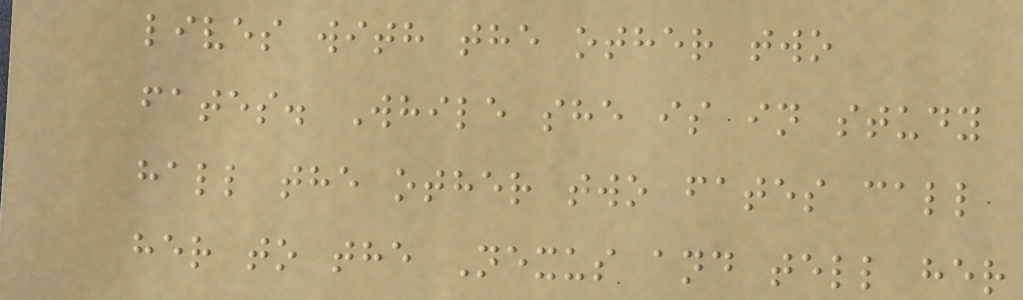lives with the other two
fates. While she is in study
hall the other two fates call
her to the Nexus and tell her
